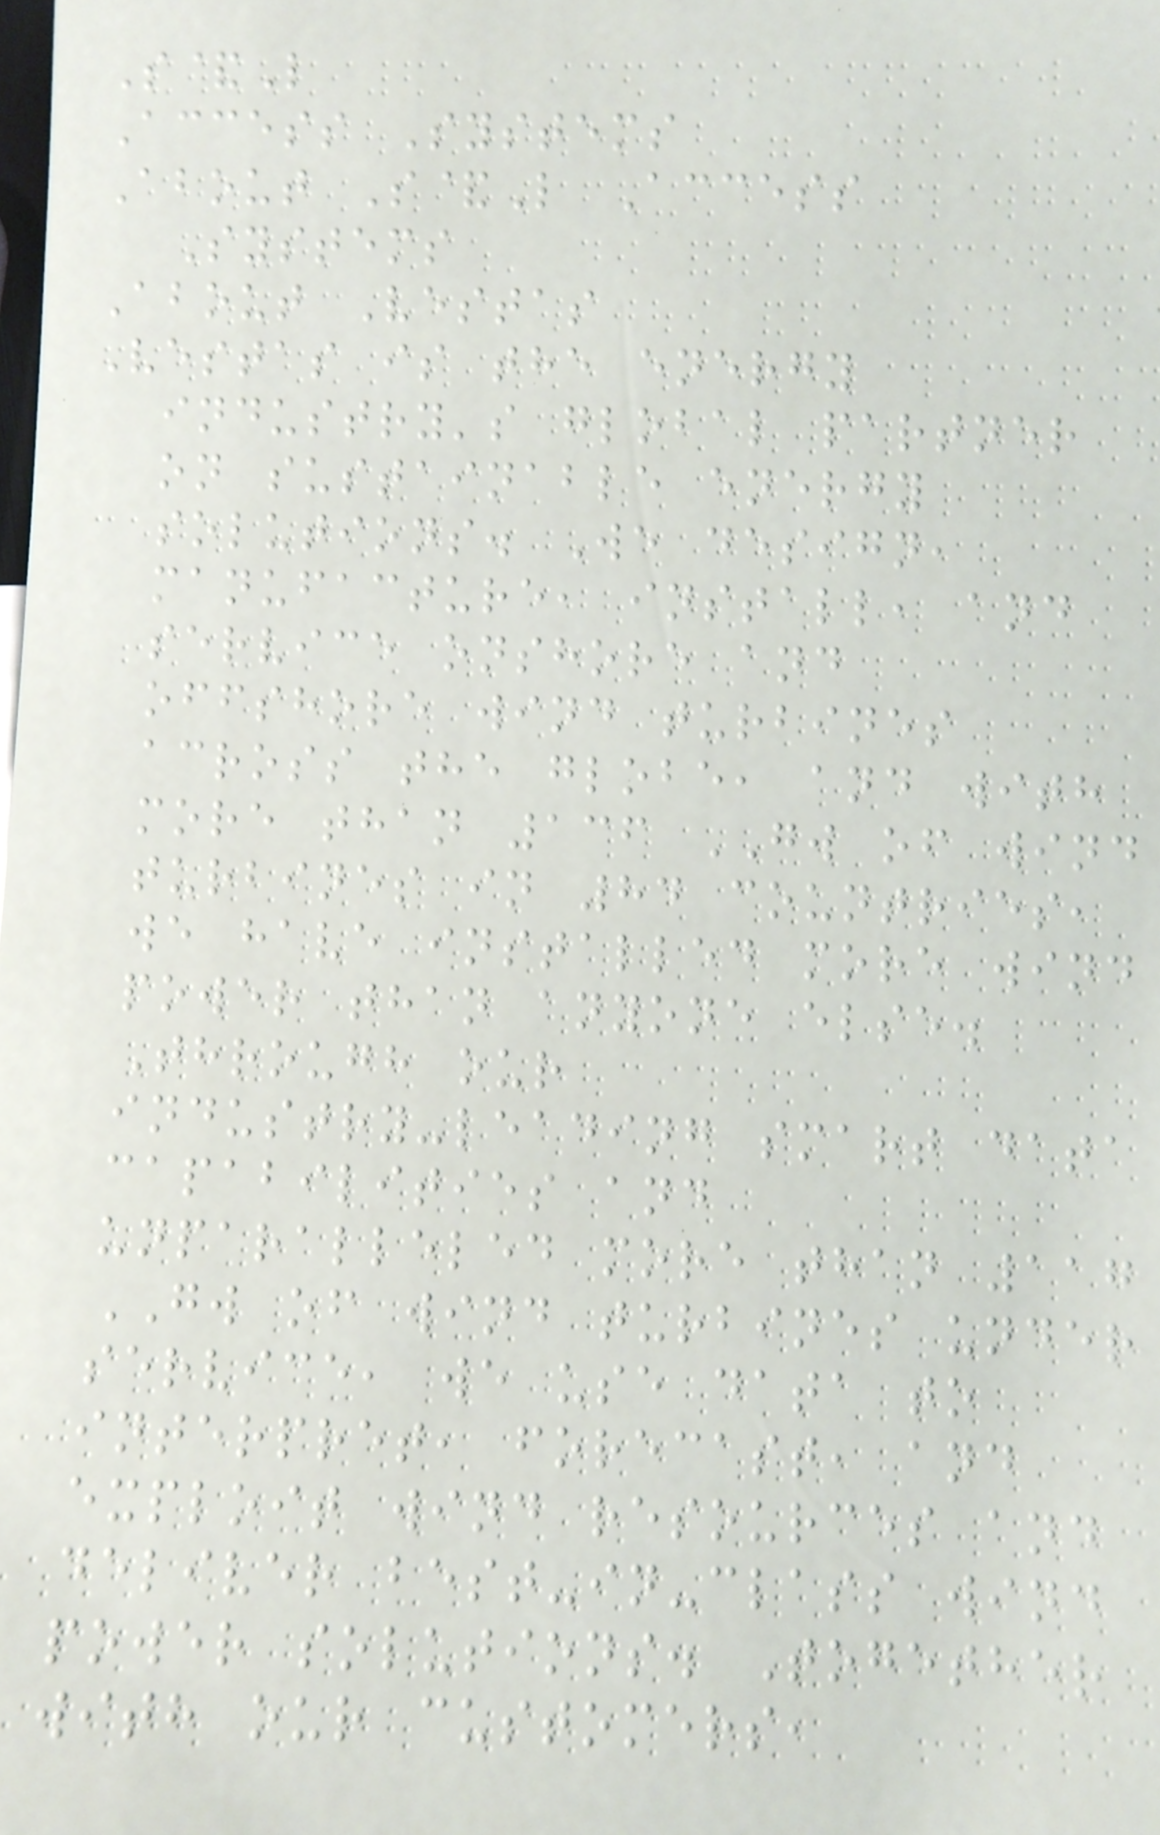S&L
Access Systems
About S&L Access
Systems
About Vestas
Vestas is the energy
industry's global partner
on sustainable energy
solutions. We design,
manufacture, install, and
service onshore and
offshore wind turbines
across the globe, and with
more than 136 GW of wind
turbines in 84 countries,
we have installed more wind
power than anyone else.
Through our
industry-leading smart data
capabilities and
unparalleled more than 117
GW of wind turbines under
service, we use data to
interpret, forecast, and
exploit wind resources and
deliver best-in-class wind
power solutions. Together
with our customers,
